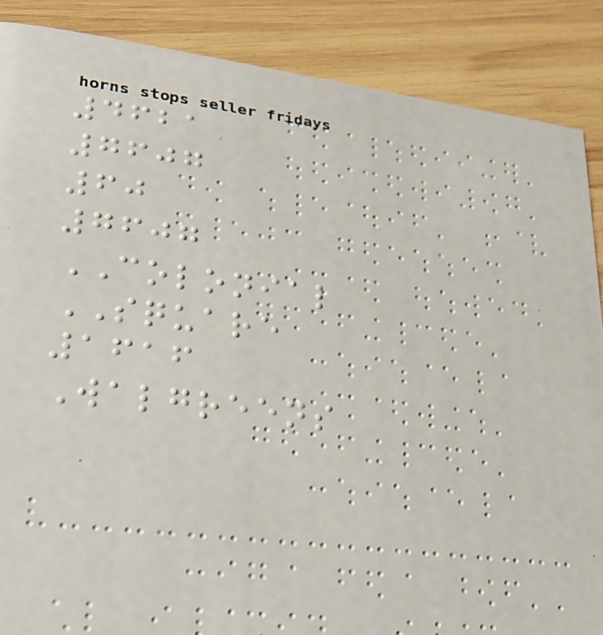4621
7607
60
7607
COLONIAL
SQUARE
1616
Walgreens
